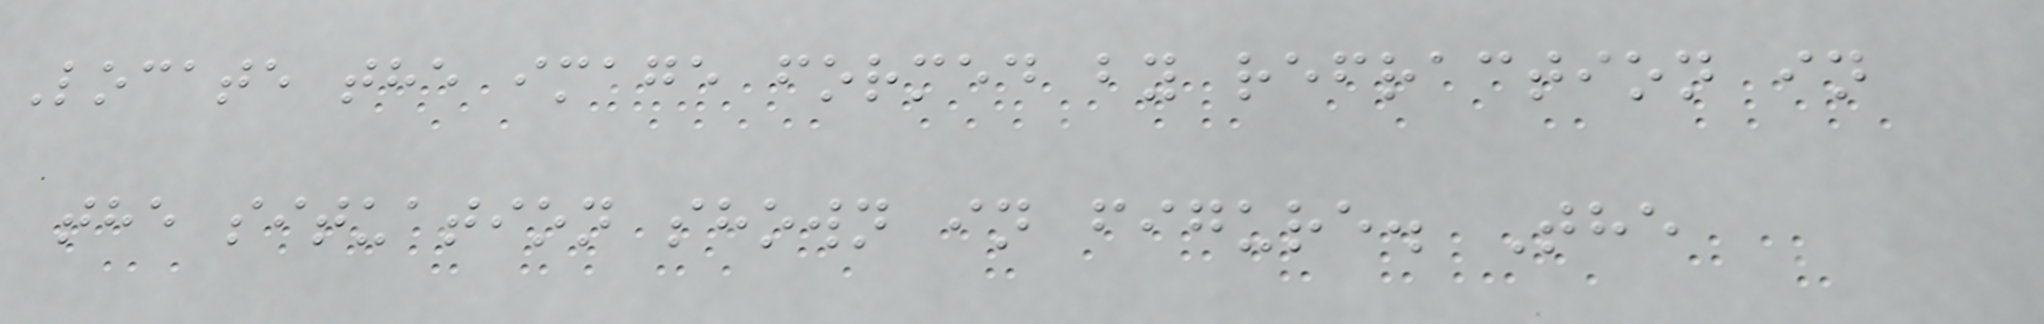Locate the image formed by refraction in
the situation shown in figure. The
